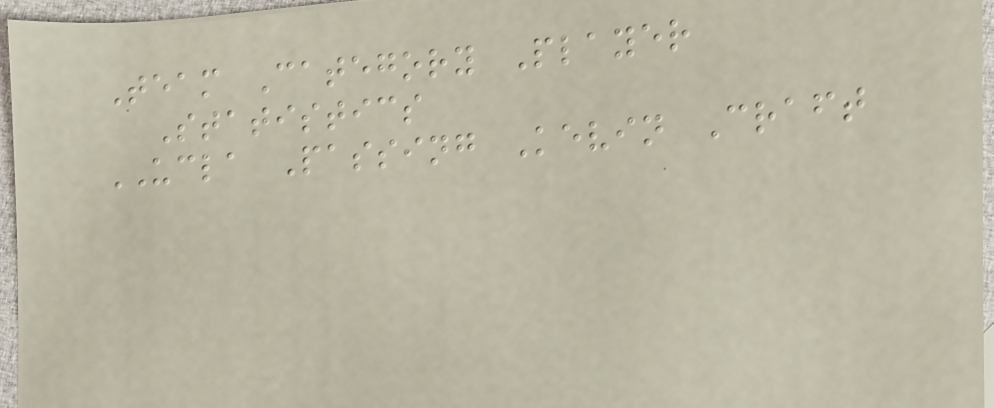Team Category Player
Statistics
UCLA Passing Kevin Craft
